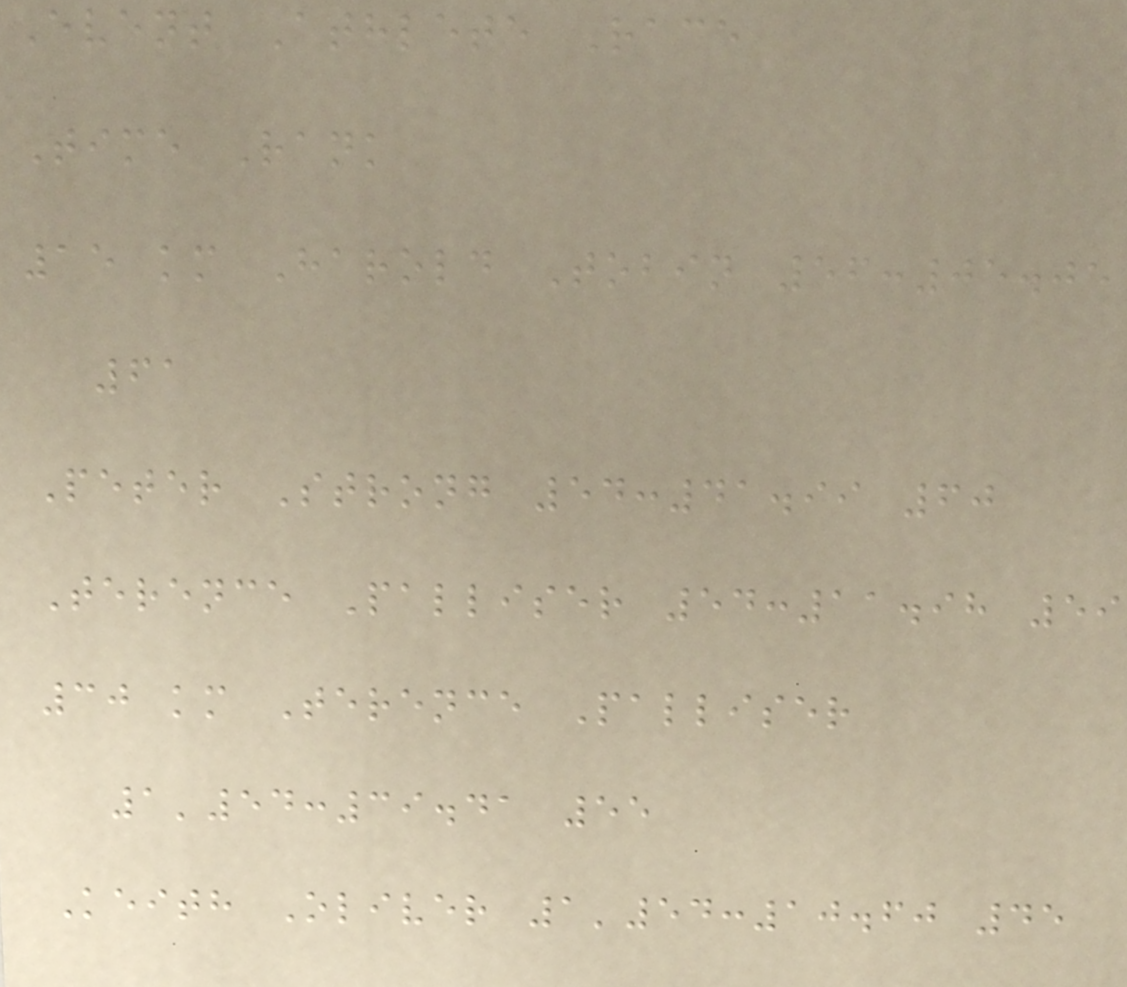Event Athlete Race
Time Rank
15 km Harold Tobin 56:05.05
61
Peter Strong 54:41.99 60
Terence Palliser 54:11.98 59
30 km Terence Palliser
1'54:39.41 55
Keith Oliver 1'54:10.60 45
